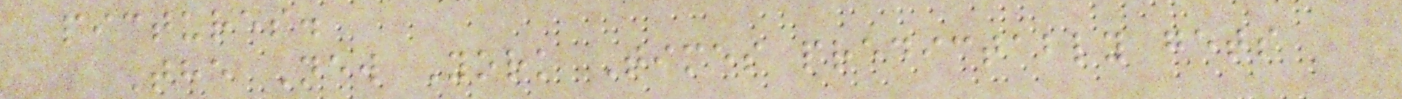pictures.
The New York Times predictably gets
